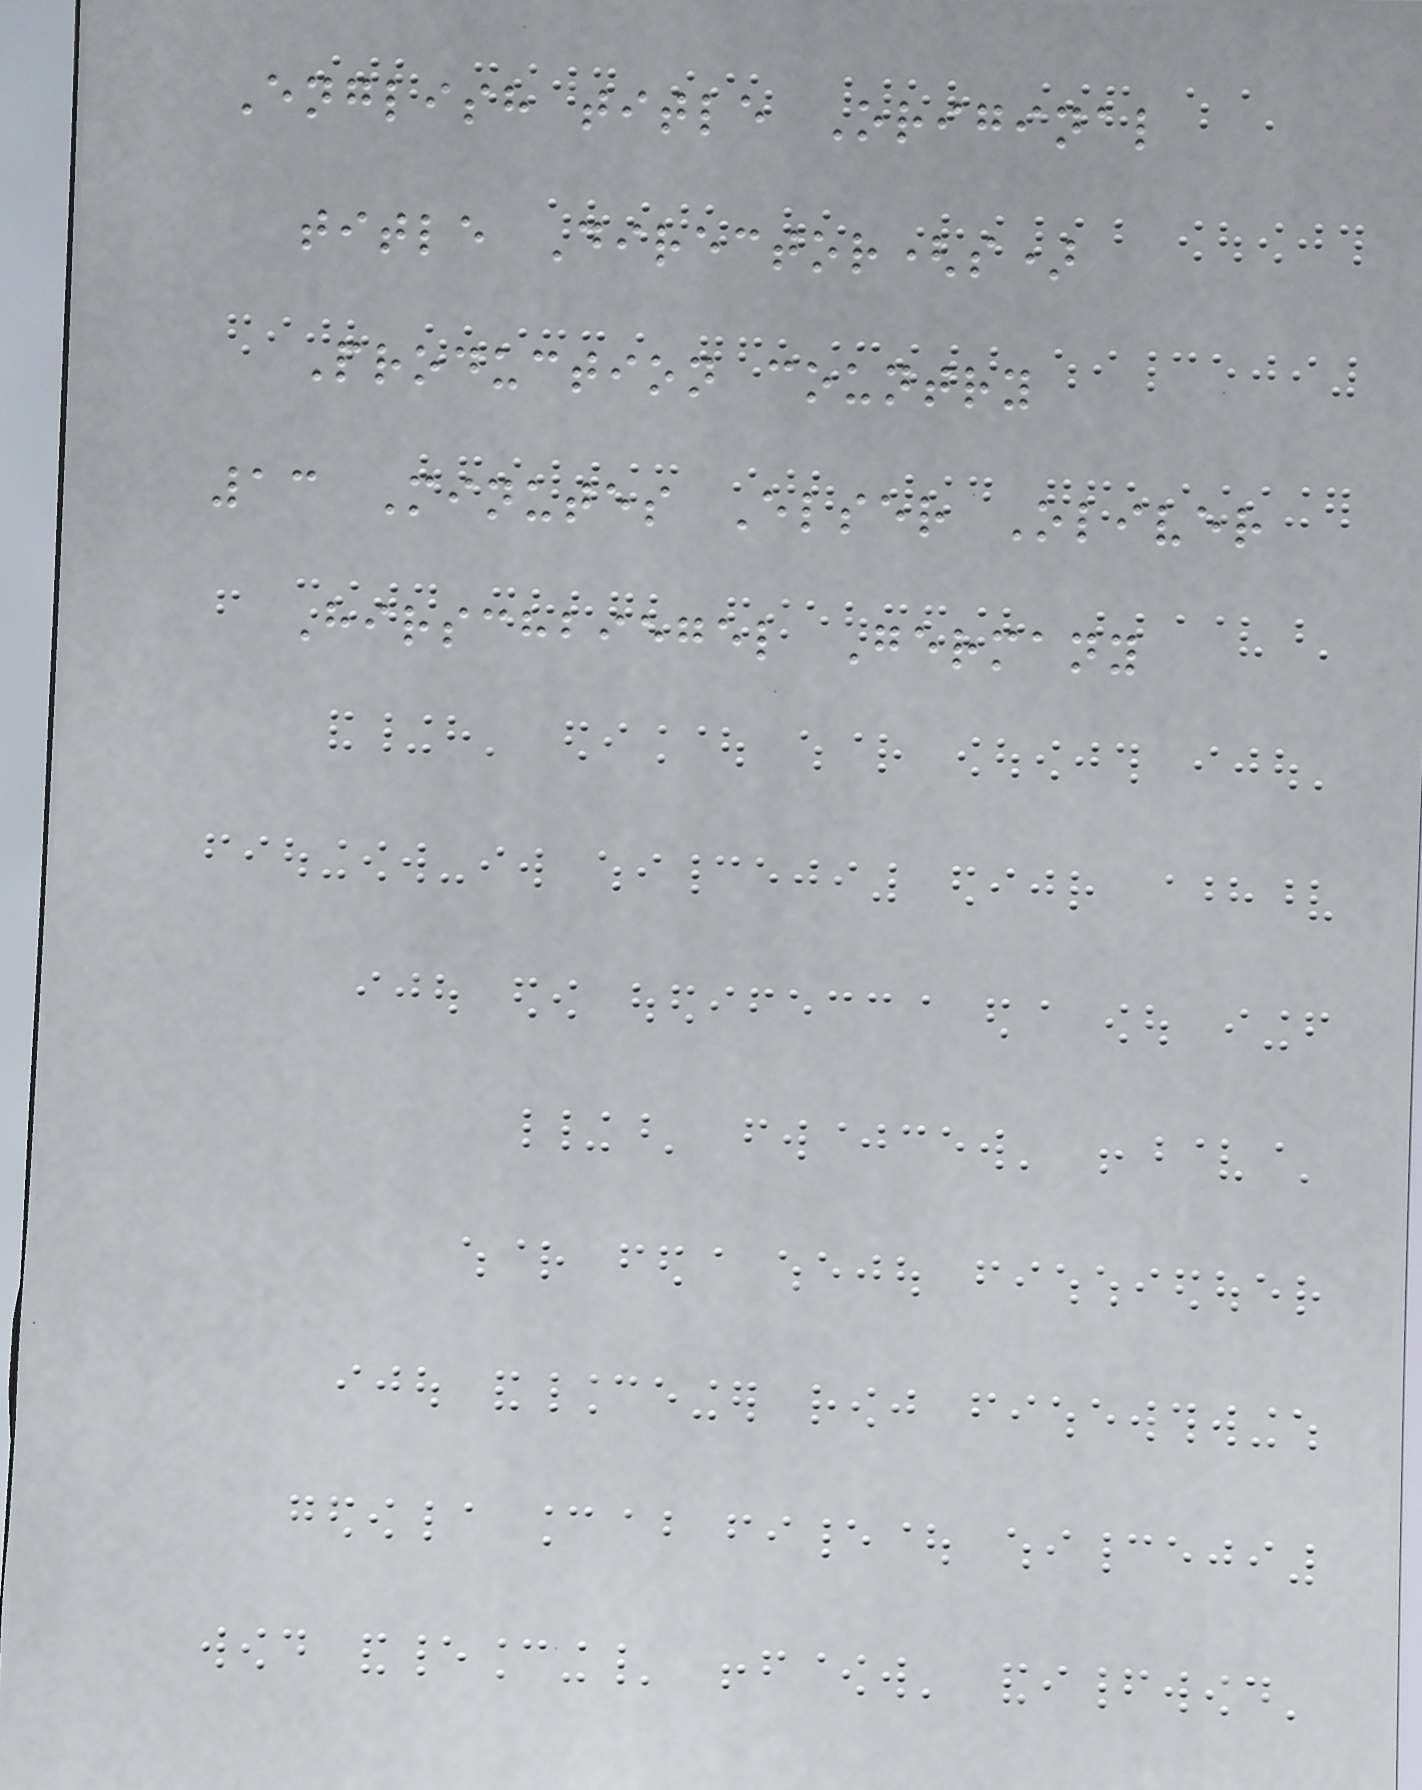English title Original
title Director(s)
Production country
13 Minutes Elser Oliver
Hirschbiegel Germany
